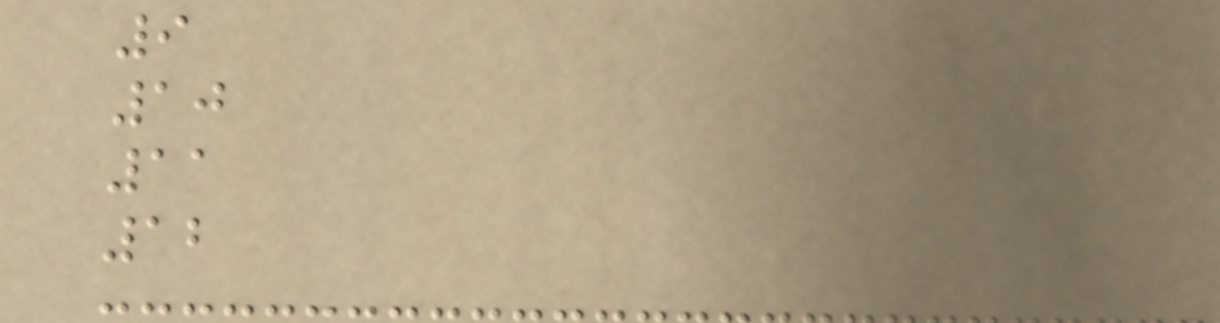9
10
11
12
